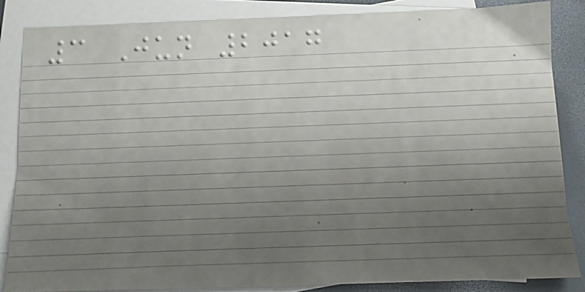3 Jun 2017
